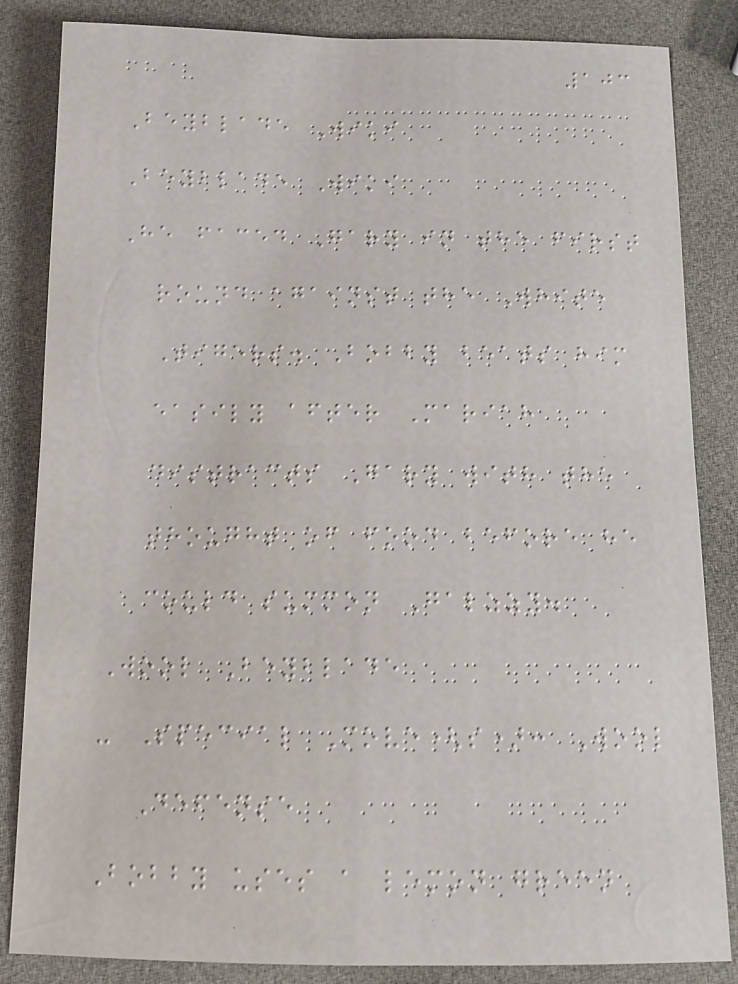103
Beyblade Wiki
Beyblade Wiki
He faced Gary in the first
round against the White
Tigers. Bobby beats him
easily after Mariah
distracts Gary with the
thought of food before he
could summon Galzzy.
Wool Beyblade
- Special Move(s): Wool
Defense
Bobby uses a lemon green
